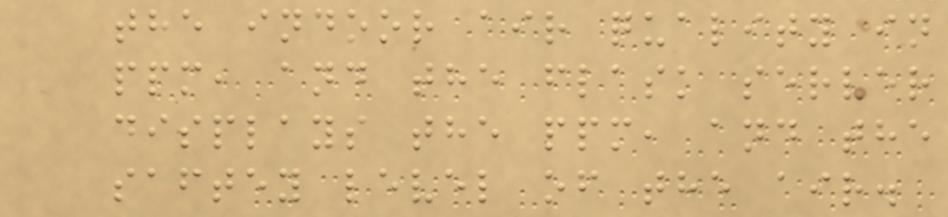the indoor air quality in
ppm, and the flask server
displays the ppm, and the
saftey level of the air.
